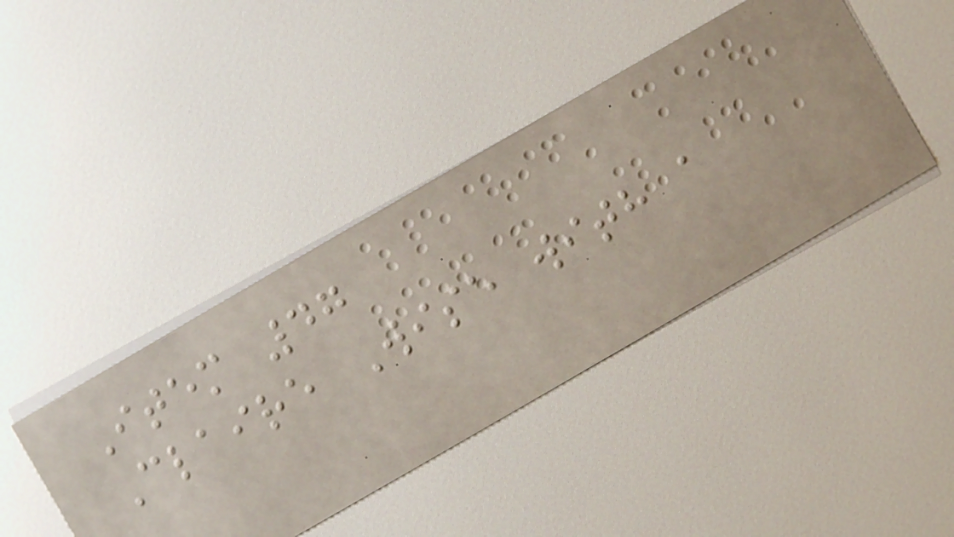Item 47
Claire Wise with a
